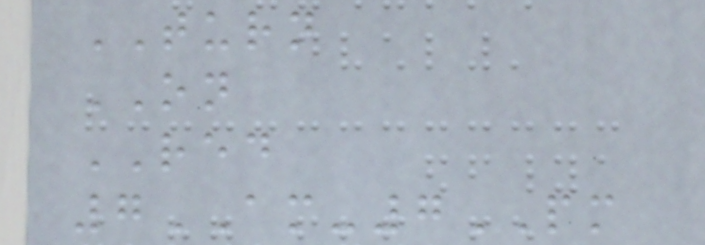TURN
ON
RED
7AM-7PM
